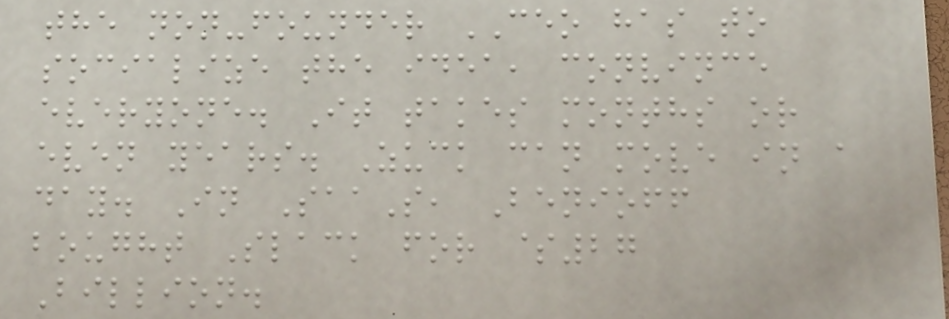the non-founder CEO has to
socialize the idea, convince
everyone. It takes months or
even years. Zuck can move in a
day. In SaaS, Benioff
bought Slack for $27
Billion.
